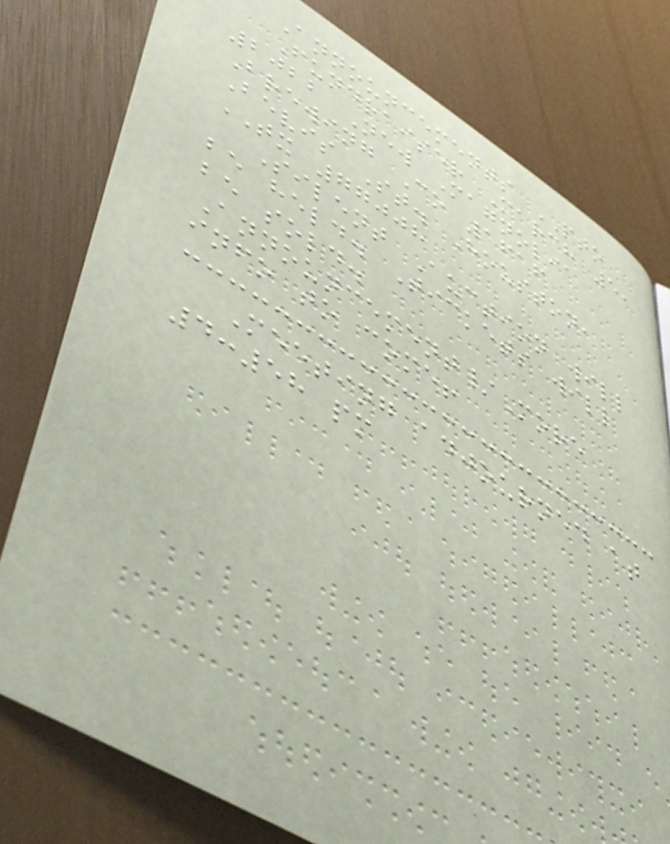Announcements PTO
Fundraiser March 5,
2022 New Magnolia
Brewing Co 1616
Bevis St. Houston,
TX 77008
Silent Auction will
be held. Tickets will
be sold.
Announcement/More
info to come!
Meeting adjourned at
4:58 pm
